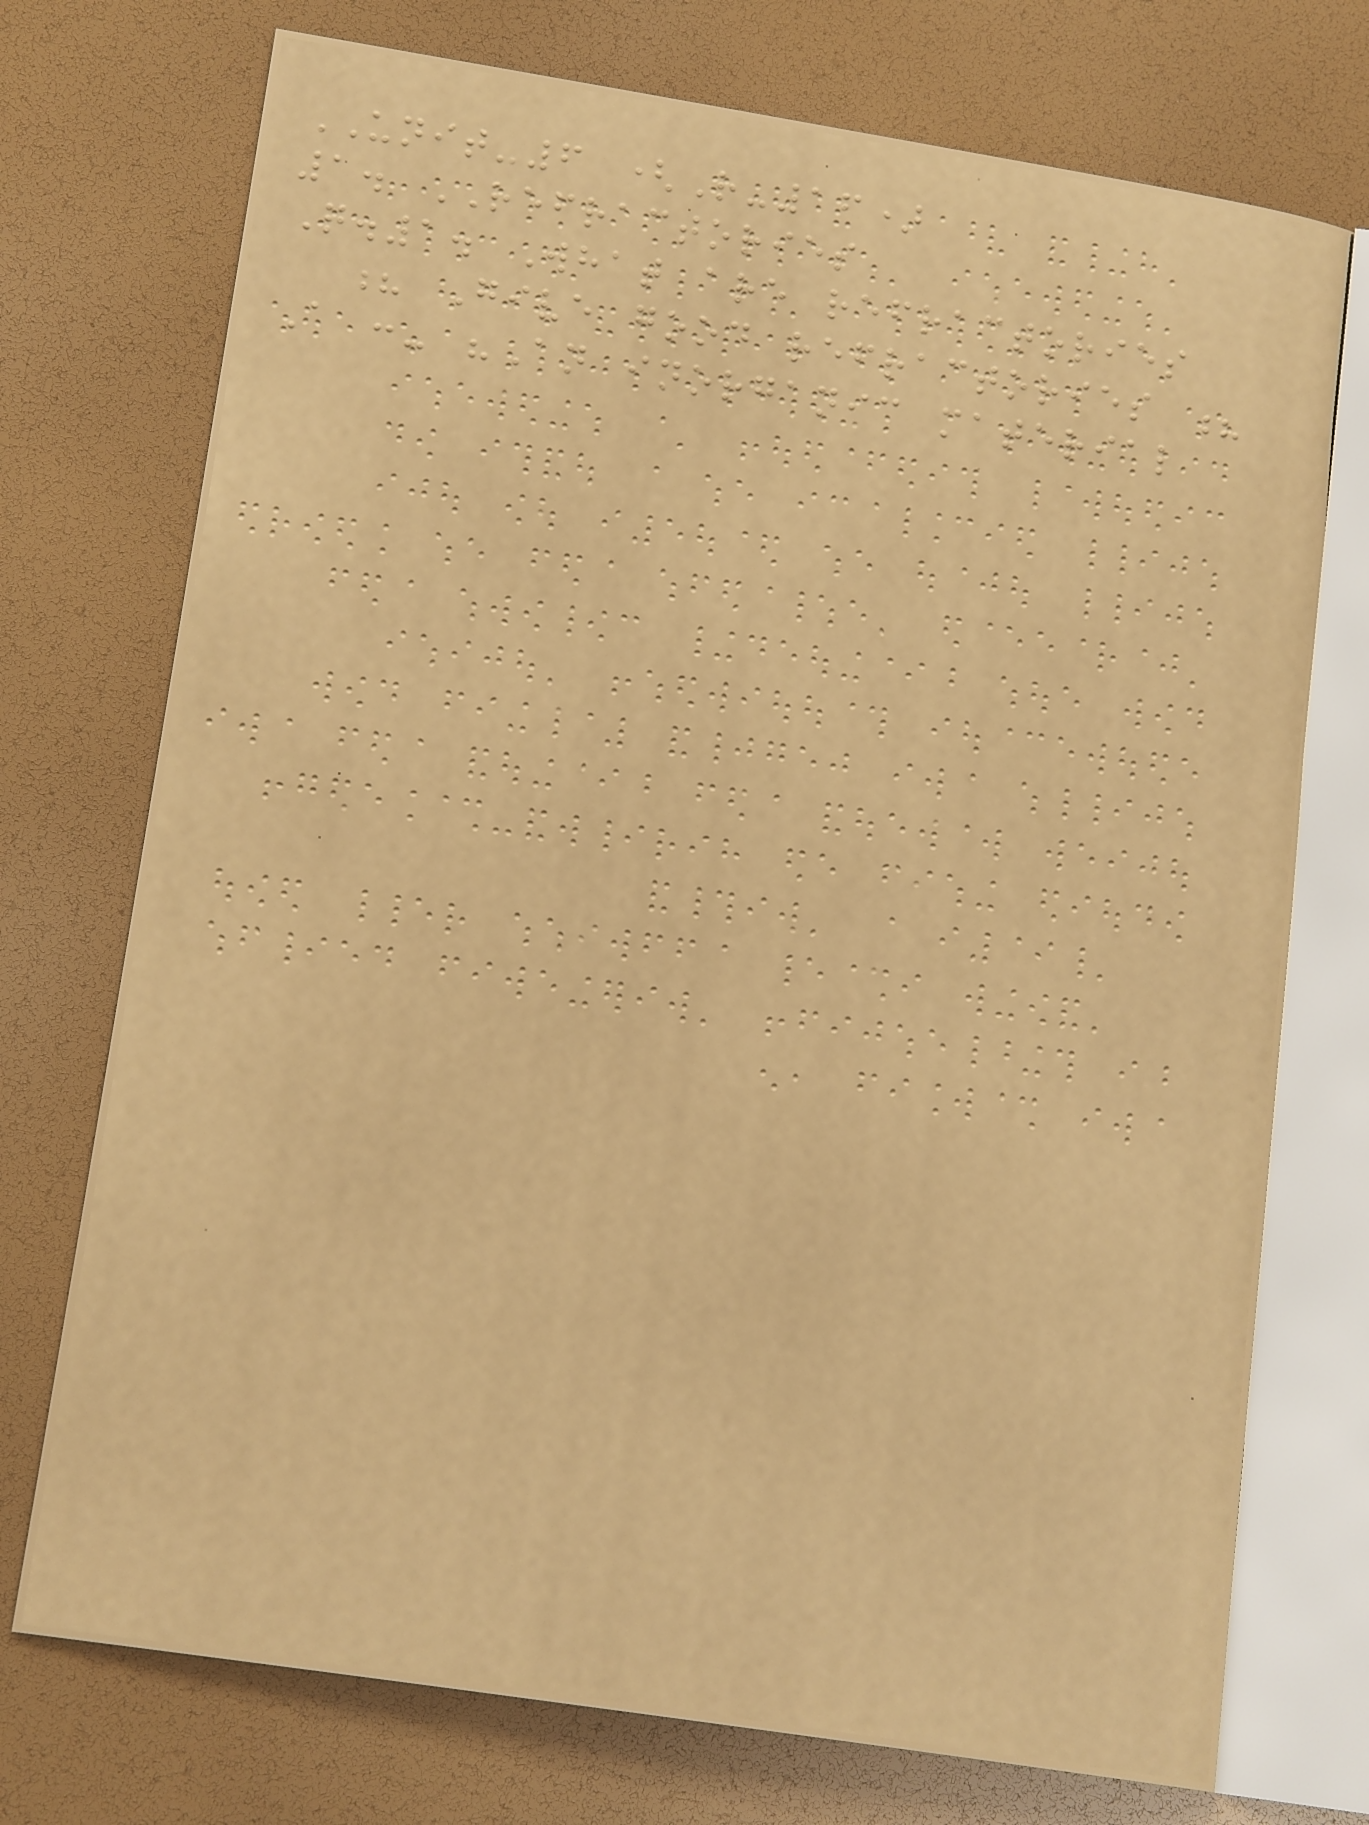UNIT-6 (R-16)
1. REFRACTORIES
Q.1. What are refractories
? Give good refractories ?
A :- "An inorganic material
